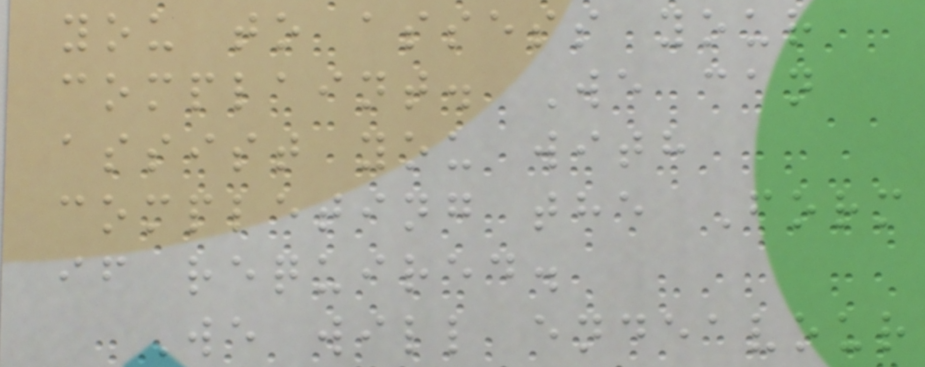you to assess your
complaint. We can
assist you with
completing the Form
if required.
We will endeavour
